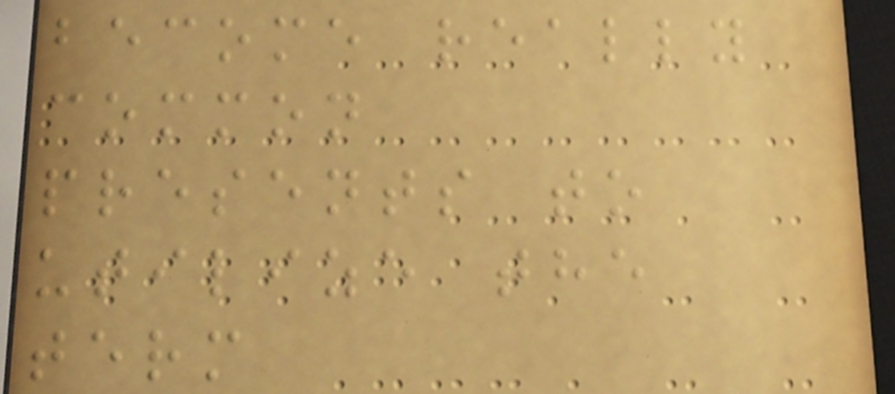become really
common
presents to
utilize the
term
